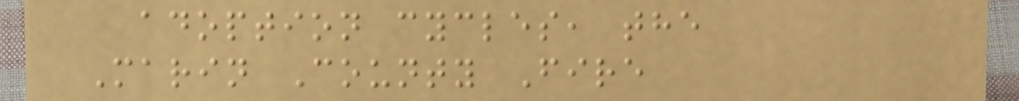adoption cycles, the
Marin County Fire
